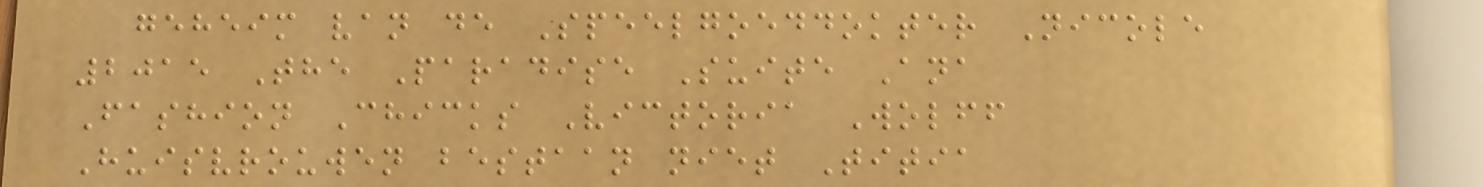geheim van de Speelgoeddokter Nicole
2015 The Paradise Suite Ana
Fashion Chicks Victoria Wolff
Huisvrouwen bestaan niet Titia
